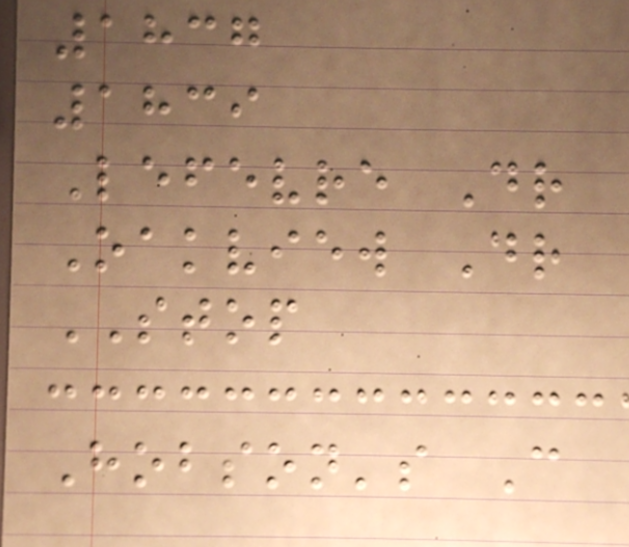1837
1839
Lefevre Dr
Oakview Dr
STOP
Hobson's C
